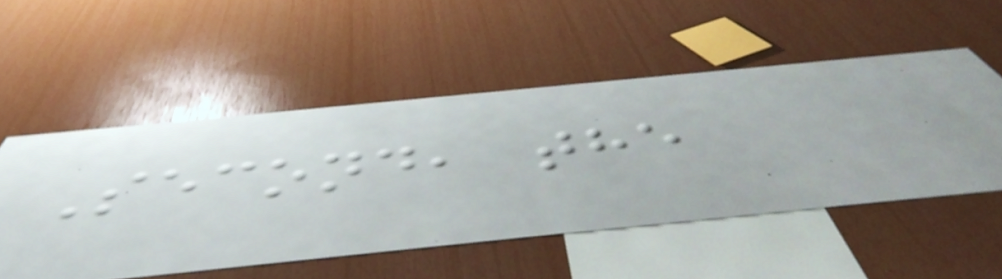Second, the
